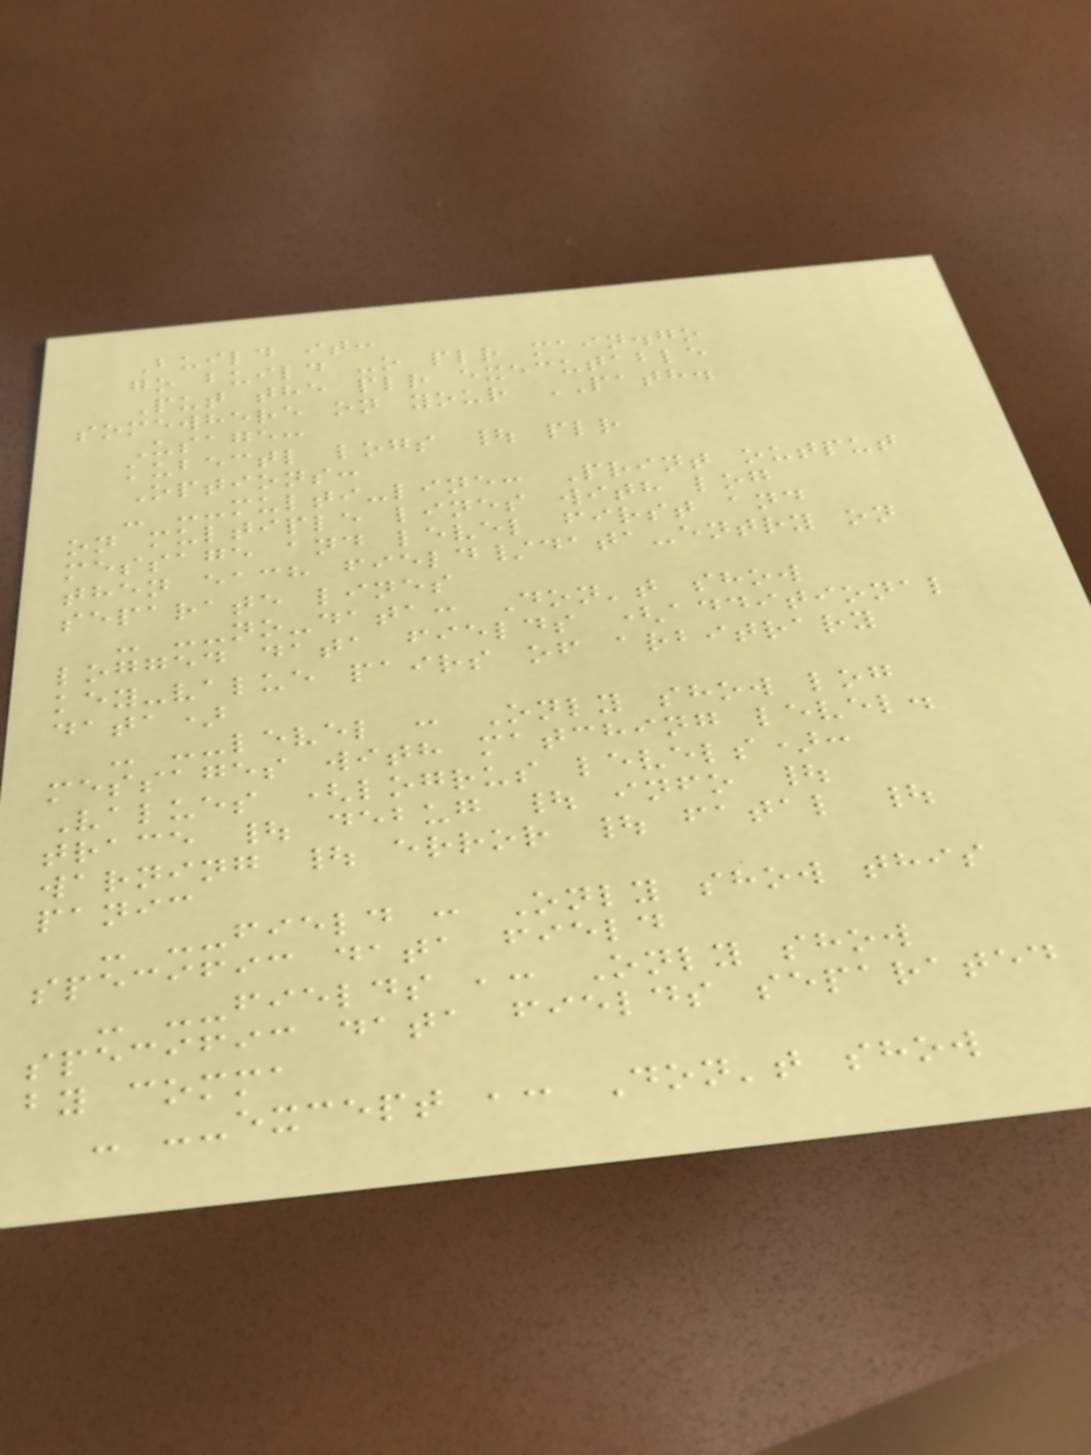Build it:
go build -o plr main.go
Put the plr executable
somewhere on your PATH.
Usage:
kubectl logs | plr
Options:
- --multi-line: Print output
on multiple lines with log
message and level first and
then each field/data-entry on
separate lines
- --no-data: Don't show
logged data fields (additional
key-value pairs of arbitrary
data)
- --level : Only show log
messages with matching level.
Values (logrus levels):
trace | debug | info |
warning | error | fatal |
panic
- --field : Only show this
specific data field
- --fields ,: Only show
specific data fields separated
by comma
- --except ,: Don't show
